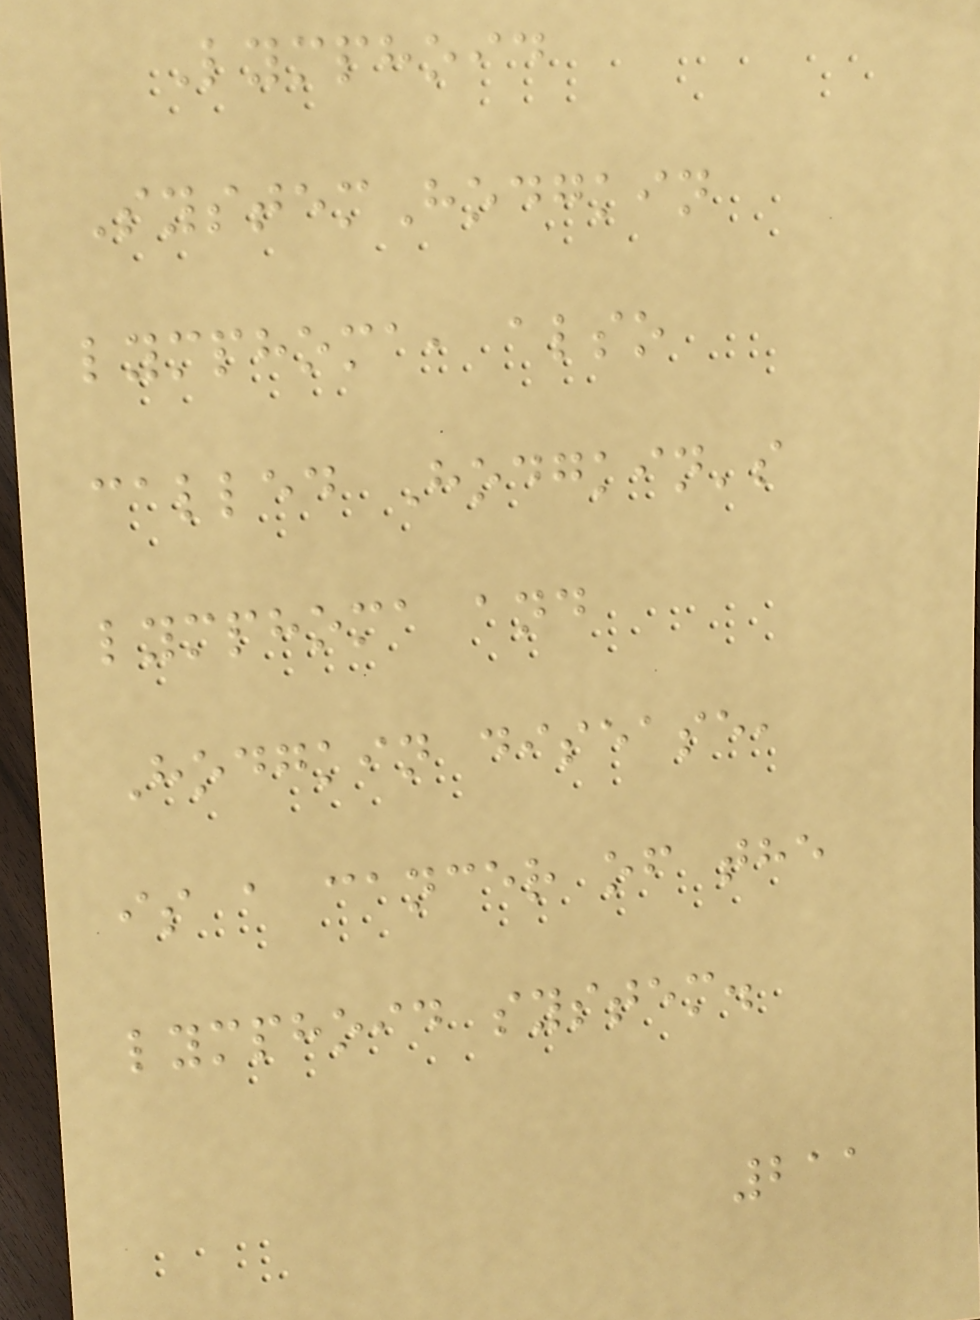Lymphoid
SystemHodgkin
lymphoma, also
called Hodgkin's
lymphoma and
Hodgkin disease,
is a cancer of the
lymphoid system.
211
